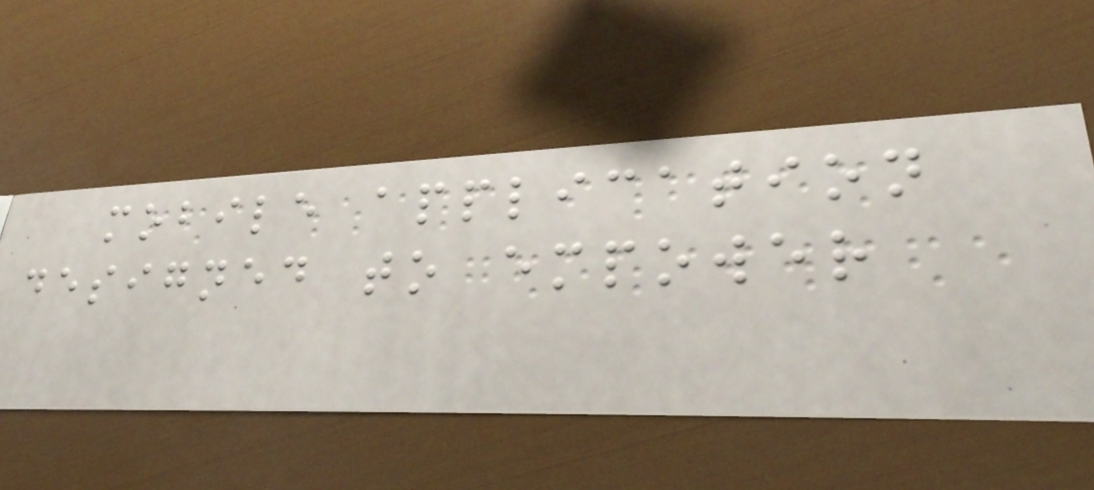mobile application
designed to empower
